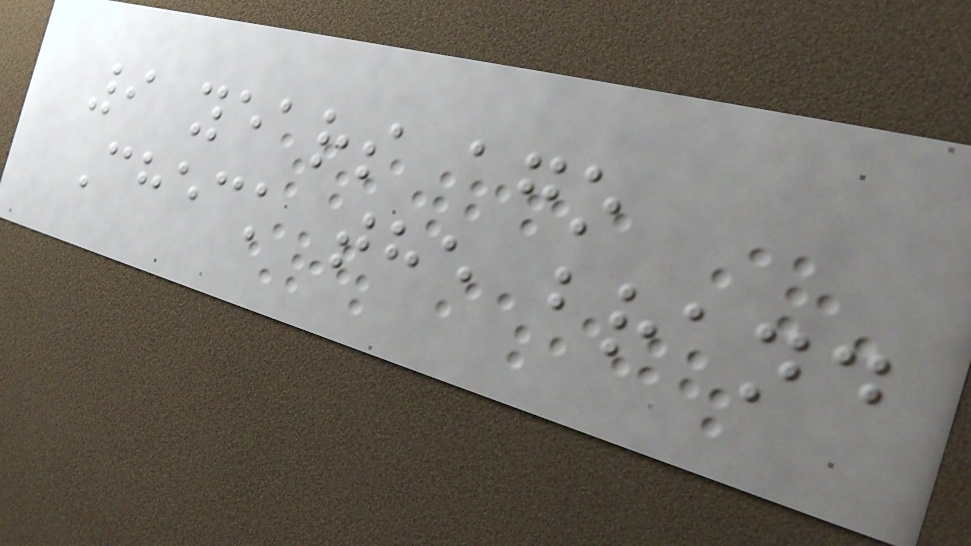9 years ago
Check the brand
